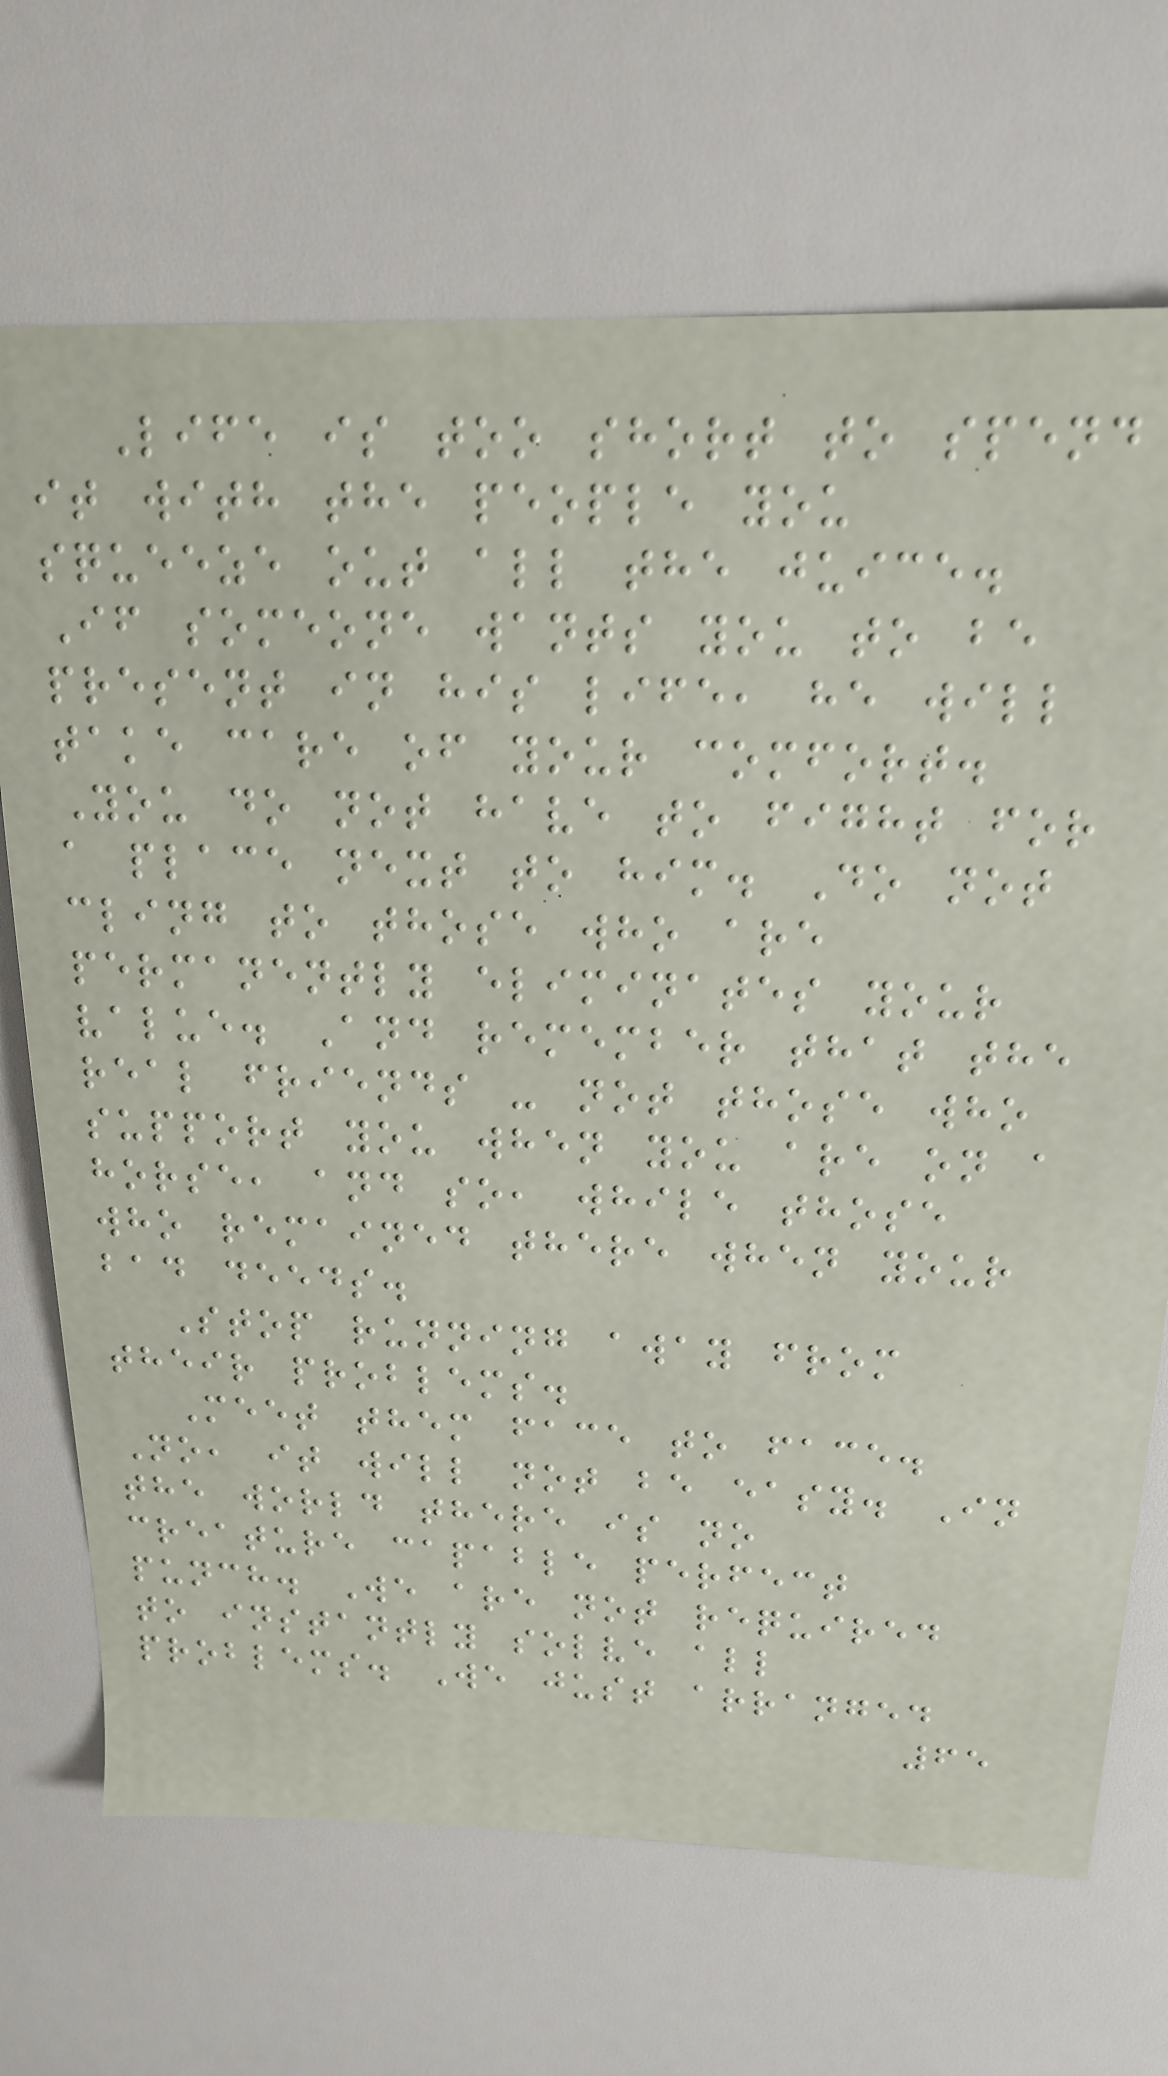Life is too short to spend
it with the people you
squeeze out all the juice.
If someone wants you to be
present in his life, he will
take care of your comfort.
You do not have to fight for
a place next to him. Do not
cling to those who are
permanently eliminates your
value. And remember that the
real friends - not those who
support you when you are on a
horse, and so, while those
who remained there when your
bad deeds.
Stop running away from
their problems.
Meet them face to face.
No, it will not be easy. In
the world there is no
creature capable perfect
punch. We are not required
to instantly solve all
problems. We just arranged
65
